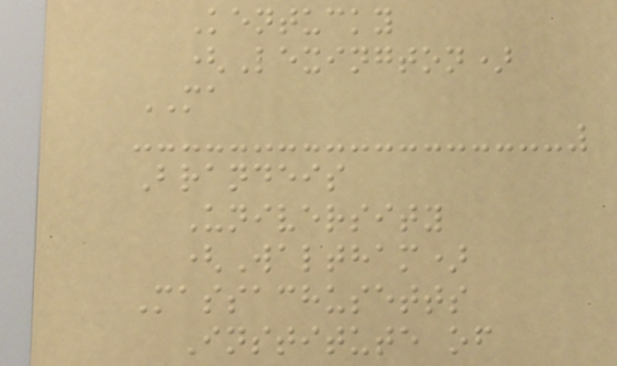Kentucky
(Lexington)
MA
Brandeis
University
(Waltham)
Massachusetts
Institute of
